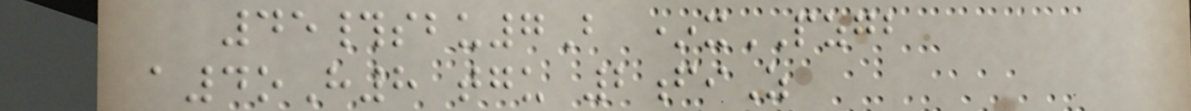45#sbu7B *xPZGB
a4oH8 tgu 2fiZ
